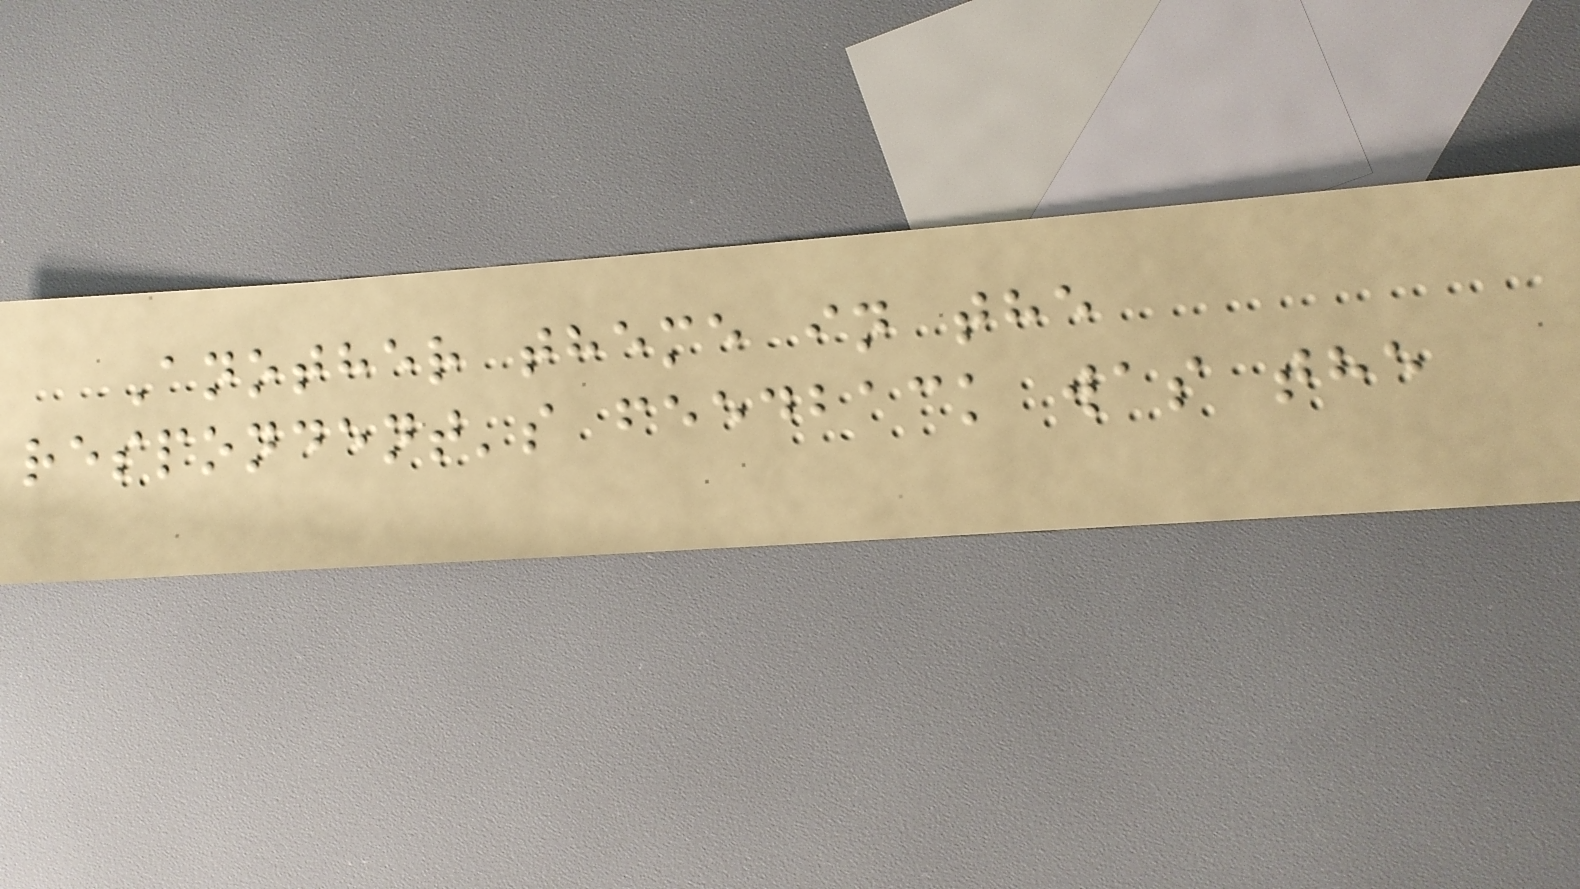Another theme in the
respondent's feedback was the
